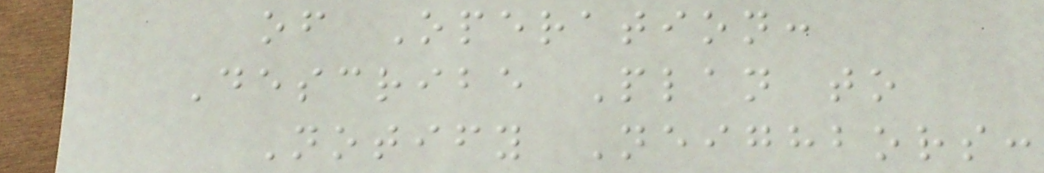of Operation:
Describe Plan to
Notify Neighbors:
